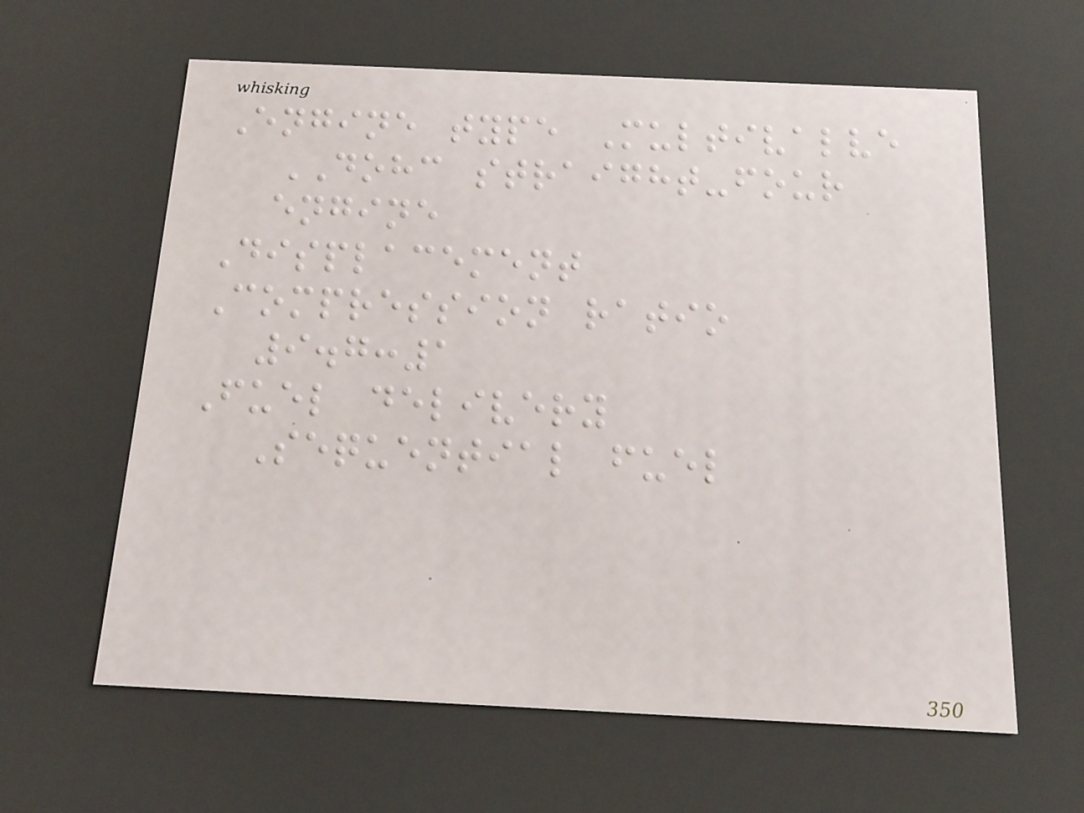Engine type Multivalve
DOHC straight-four
engine
Displacement
Compression ratio
9.7:1
Fuel delivery
Sequential fuel
